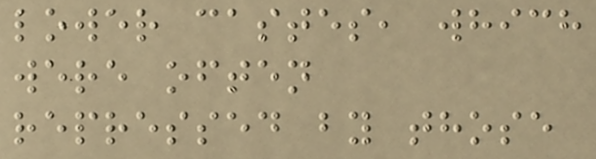lower castes, which
were often
repressed by those
